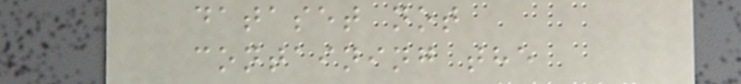dataset not
containing the
